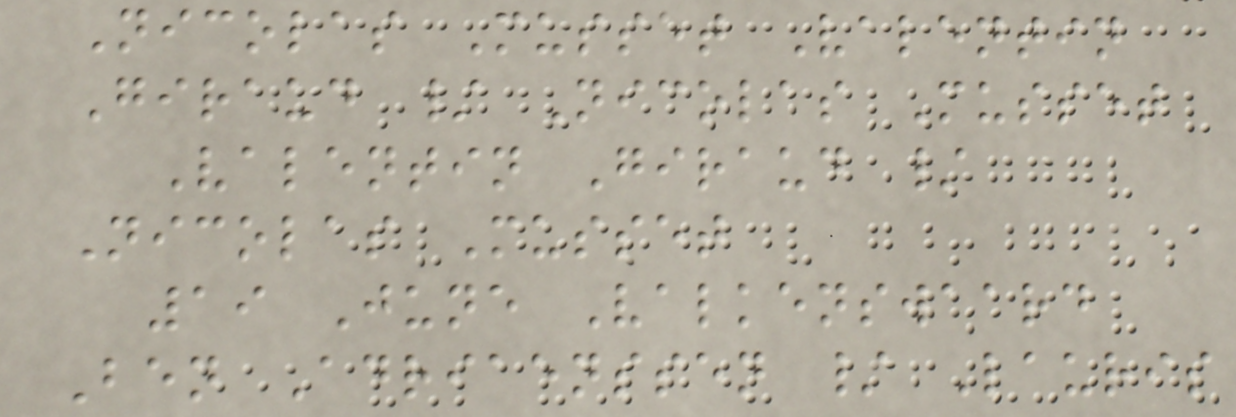Nicolas Musset Valentin
Giraud / Nicolas Musset
Valentin Giraud /
Nicolas Musset
19 June Valkenswaard
Ben Adriaenssen / Lauris
